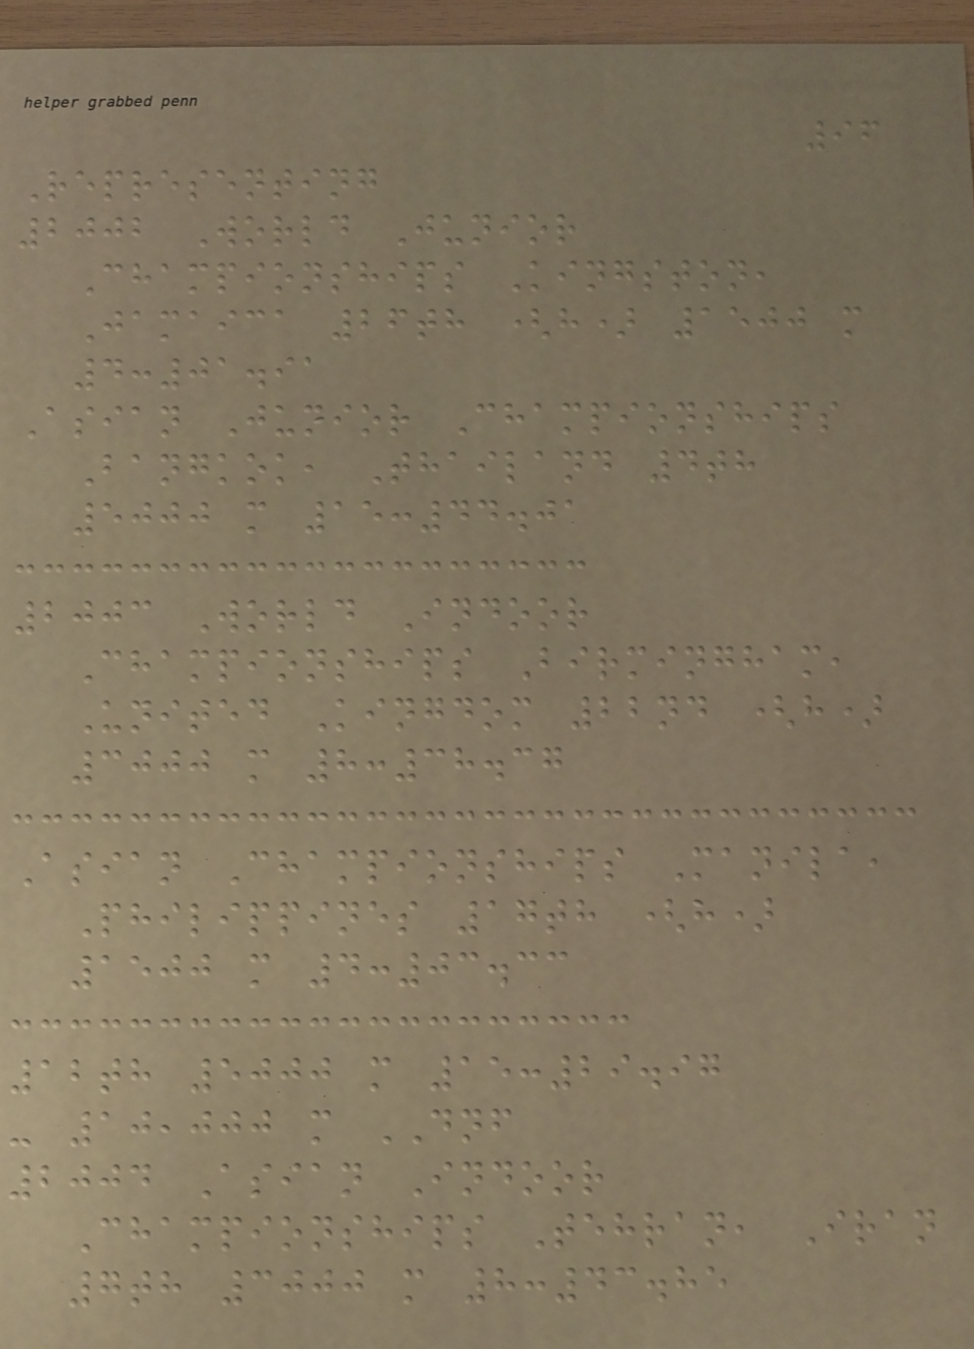96
Representing
2002 World Junior
Championships Kingston,
Jamaica 26th (h) 1500 m
4:01.91
Asian Junior Championships
Bangkok, Thailand 4th
5000 m 15:44.01
2003 World Indoor
Championships Birmingham,
United Kingdom 22nd (h)
3000 m 8:38.37
Asian Championships Manila,
Philippines 17th (h)
1500 m 4:03.33
12th 5000 m 15:29.97
- 10,000 m DNF
2004 Asian Indoor
Championships Tehran, Iran
7th 3000 m 8:43.85
